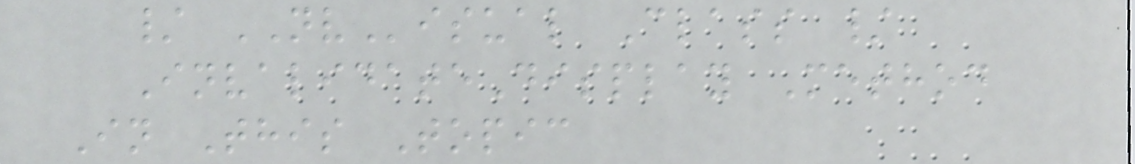/ NVisual Class /
InvalidateDisplay Method
In This Topic
